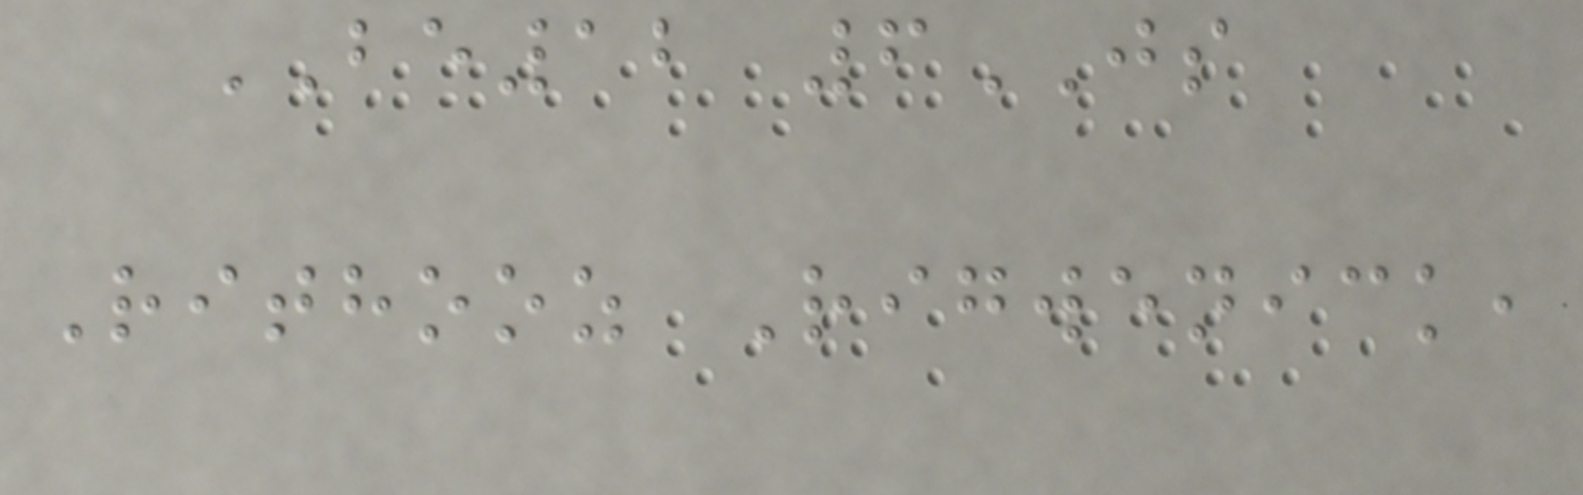BE12 6JS
Rithooz Rigwenick,
